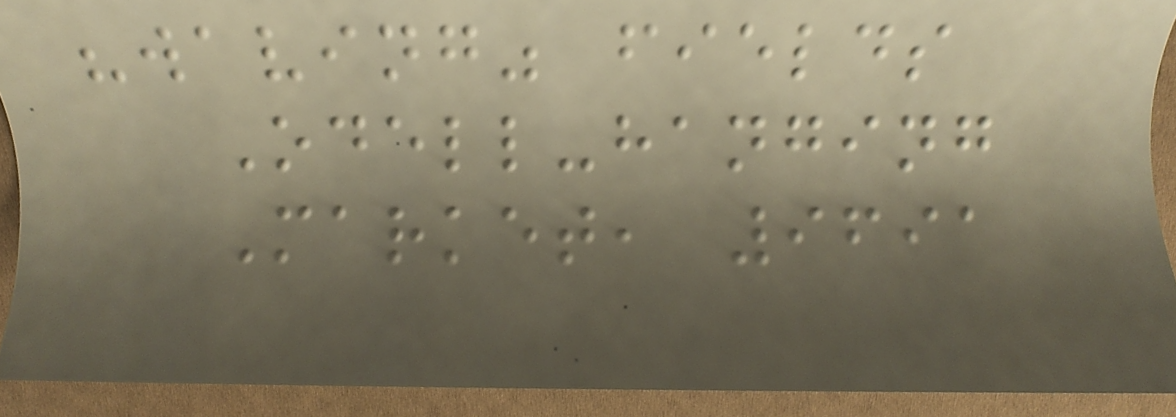"waving" fields
Odell-hanging
Market, 9691
